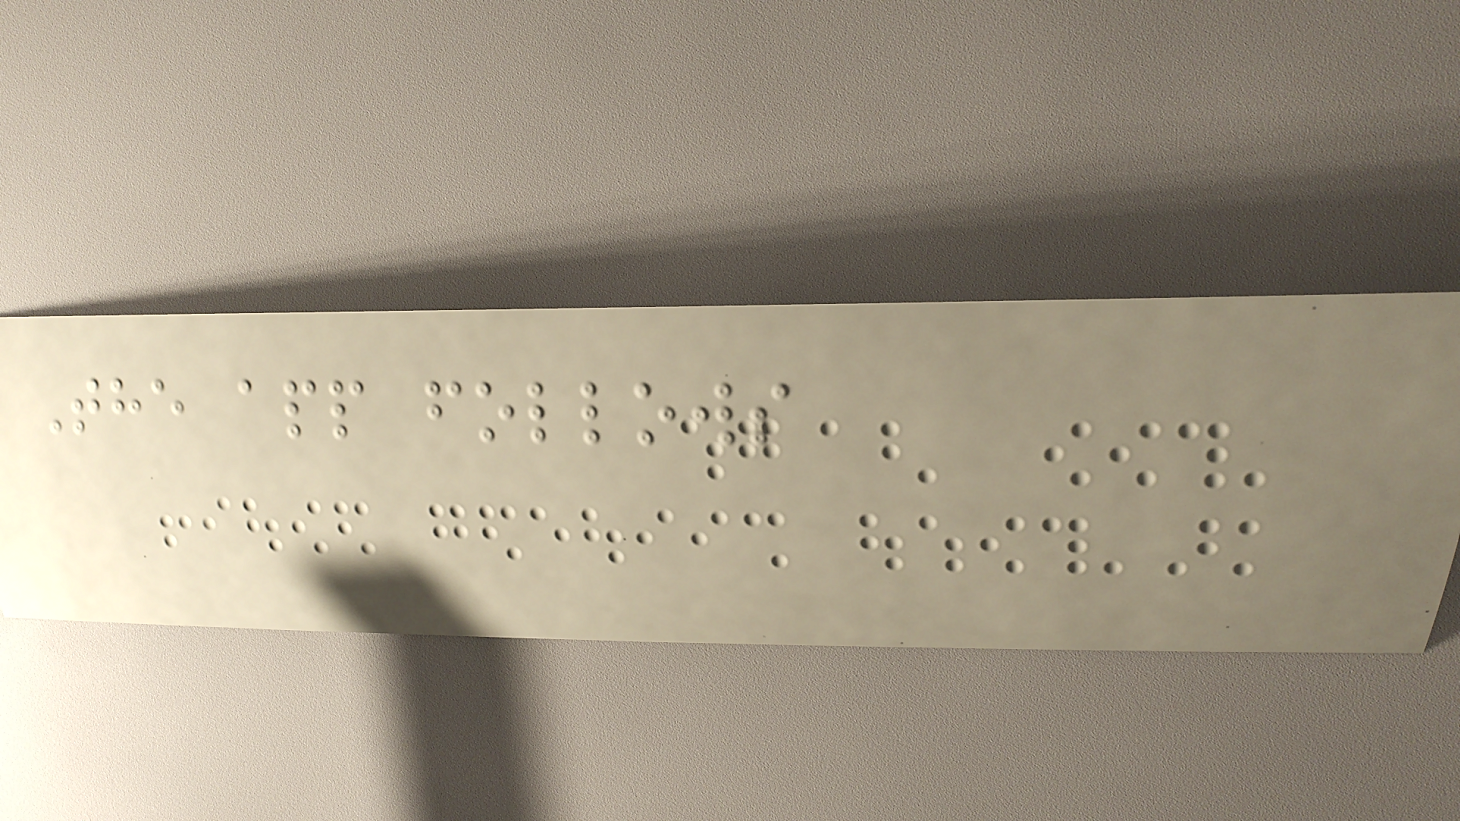The app follows
